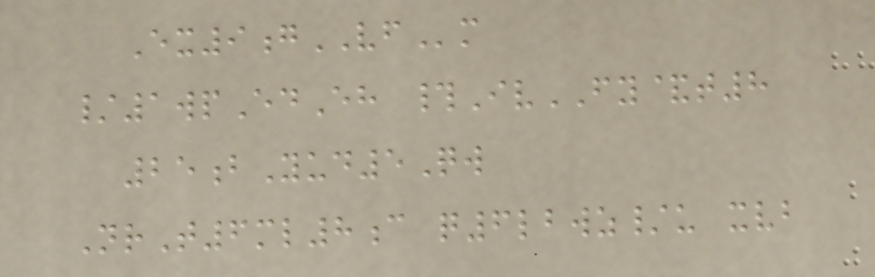Ex9gVFm
/1wpEdEh #IvFY&t8
25bYud5Qw
NrT6ml8c q6lbwz/u xvb
